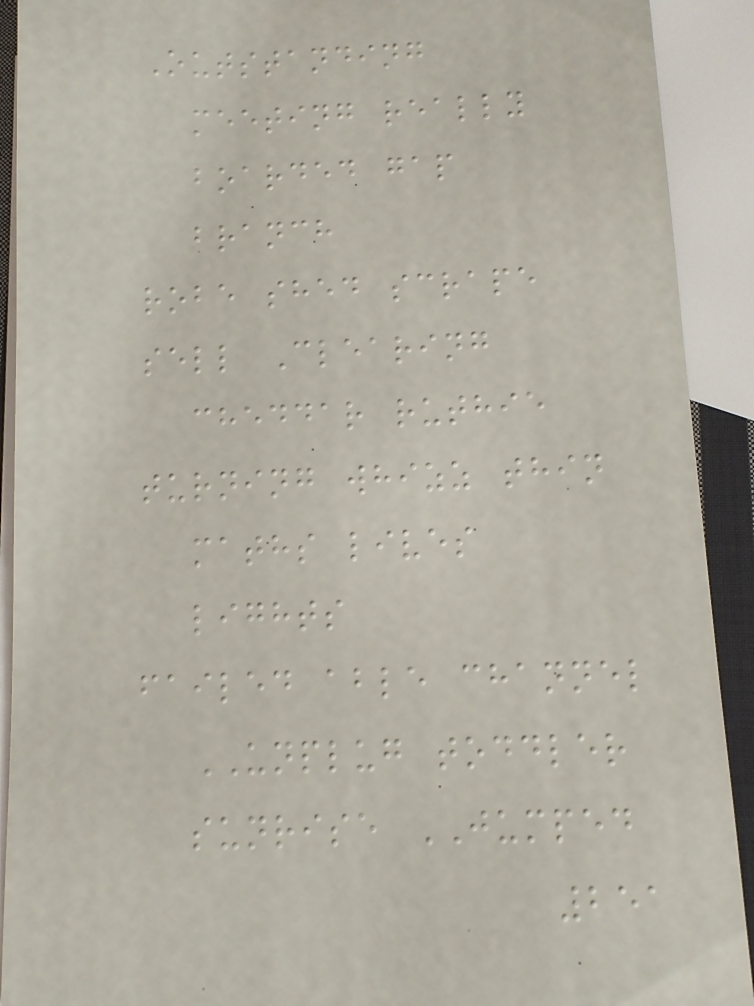Outstanding
meeting really
boarded gap
branch
robe shed scrape
sell Clearing
cheddar ruthie
turning whizz thin
maths lives
lights
failed able channel
UNPLUG toddler
sunrise JUMPED
251
